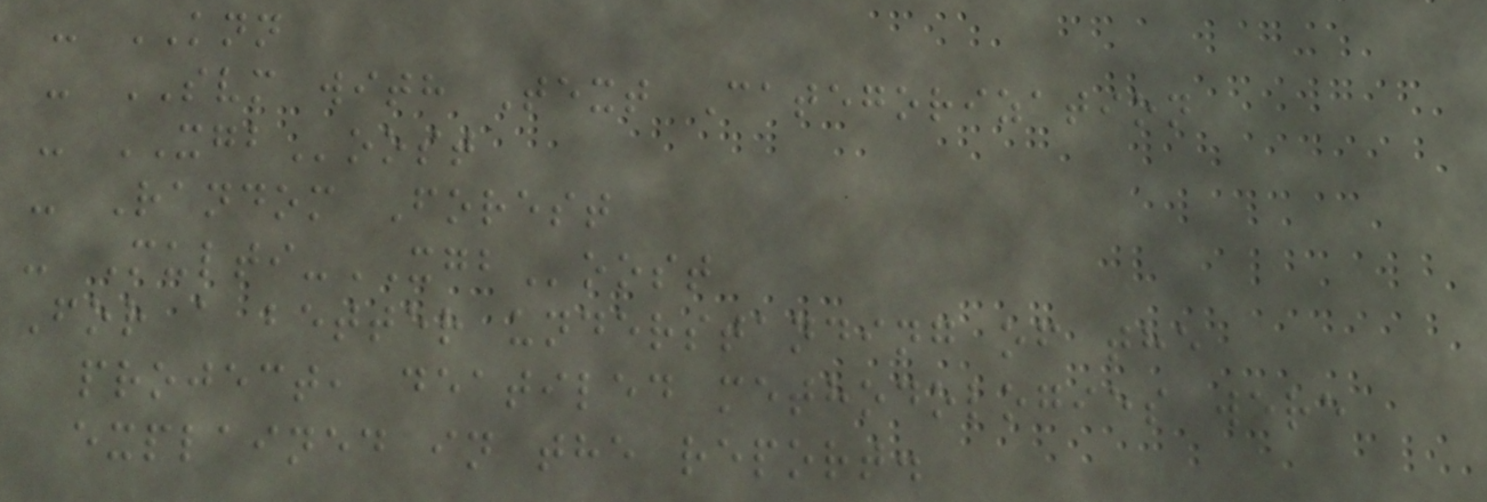- KNN
- SVM with Text Categorization
- XGBoost
- Random Forest
- Multi-XGBoost
For a better understanding of the
project, deatiled methodologies were
explained in the report.
